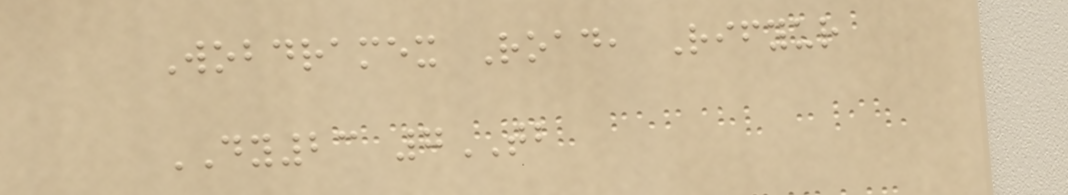Wobdramex Road, Rifyur
DY23 7TB
